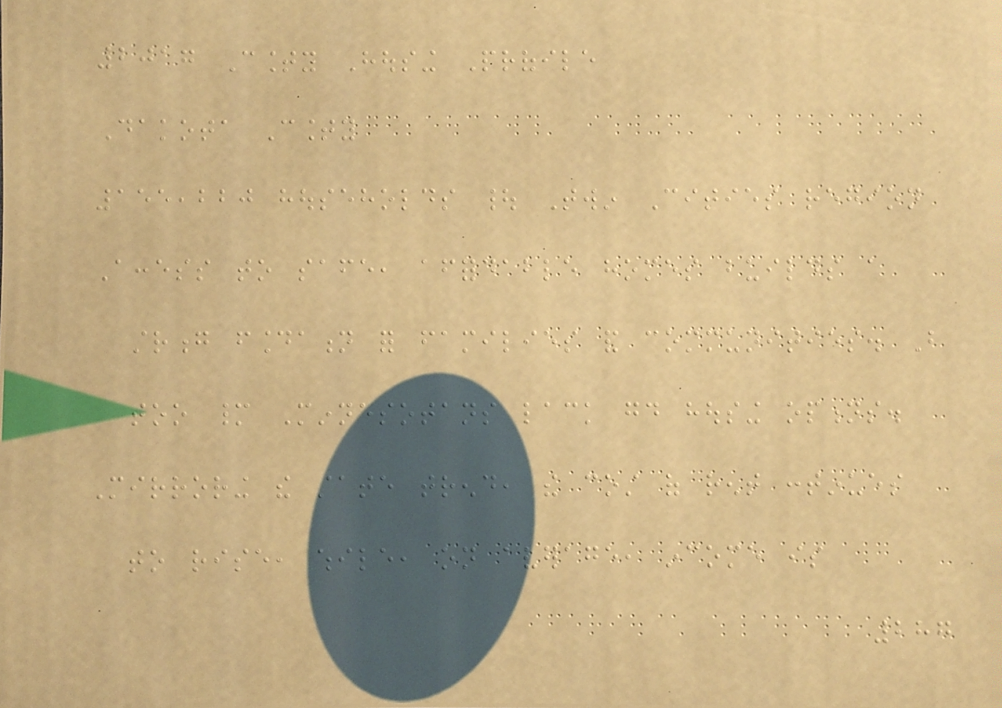2017 County Housing Profile
Dakota County
155,220 households | Twin Cities region
Access to safe, affordable homes builds a
strong foundation for families and communities. But
too many Minnesotans lack good housing options.
Mirroring the state trend, the cost of rent continues
to rise, while, on average, income is
287
